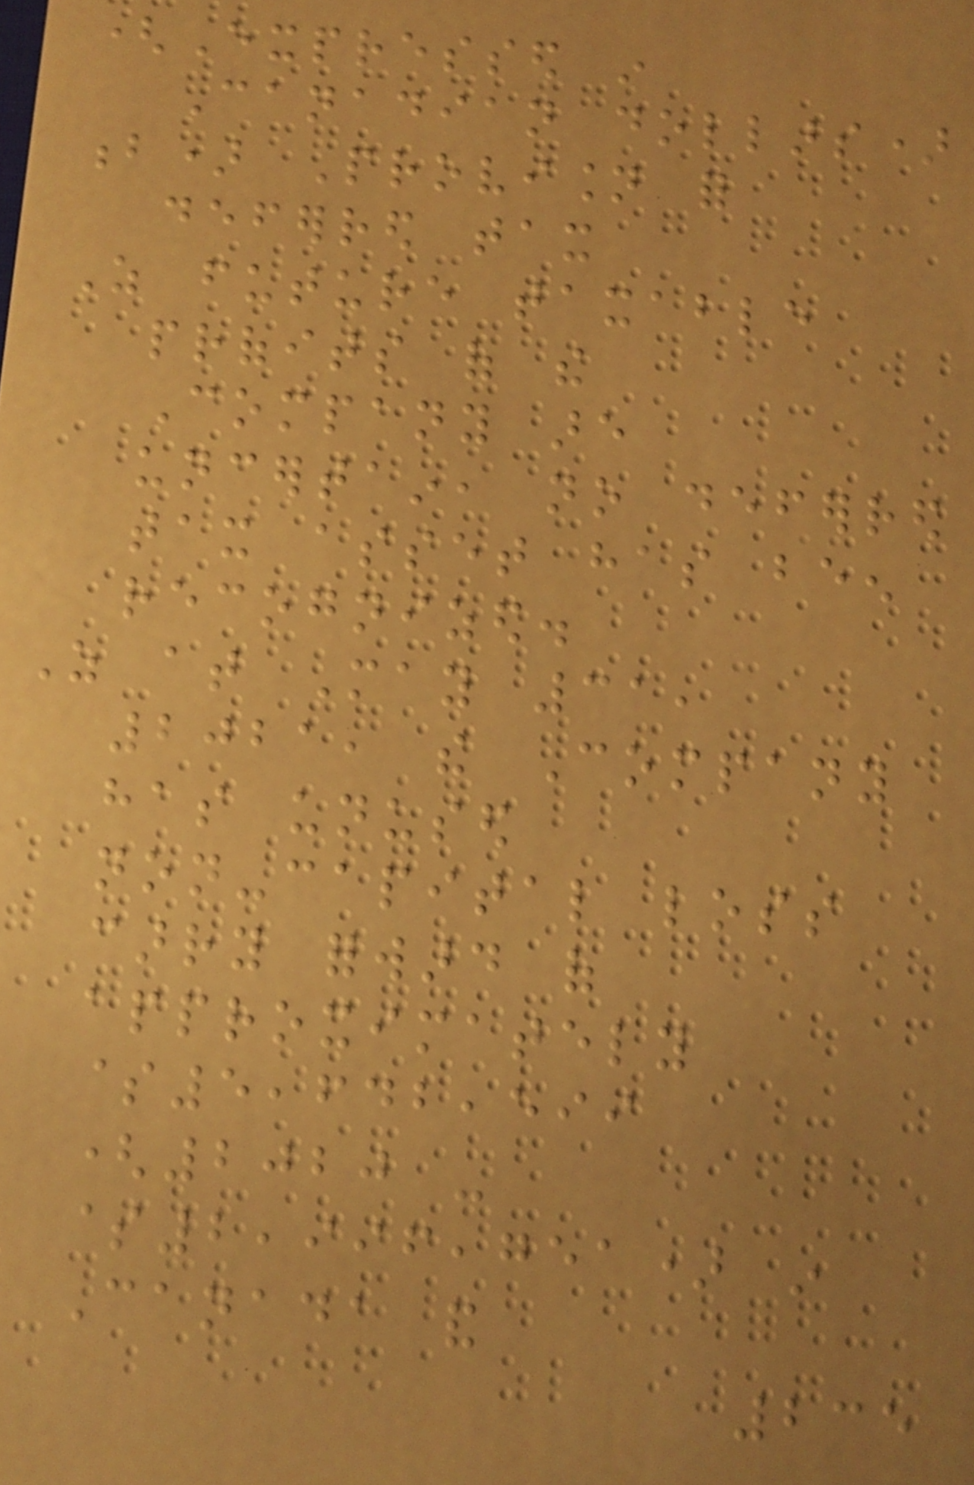(Expressed in
Canadian dollars)
b) Provision for
deferred tax
As future taxable
profits of the
Company are
uncertain, no deferred
tax asset has been
recognized.
As at May 31,
2021, the Company
has unused
non-capital loss
carry forward of
approximately
$5,642,599
(2020 -
$2,996,751) in
Canada and
235
